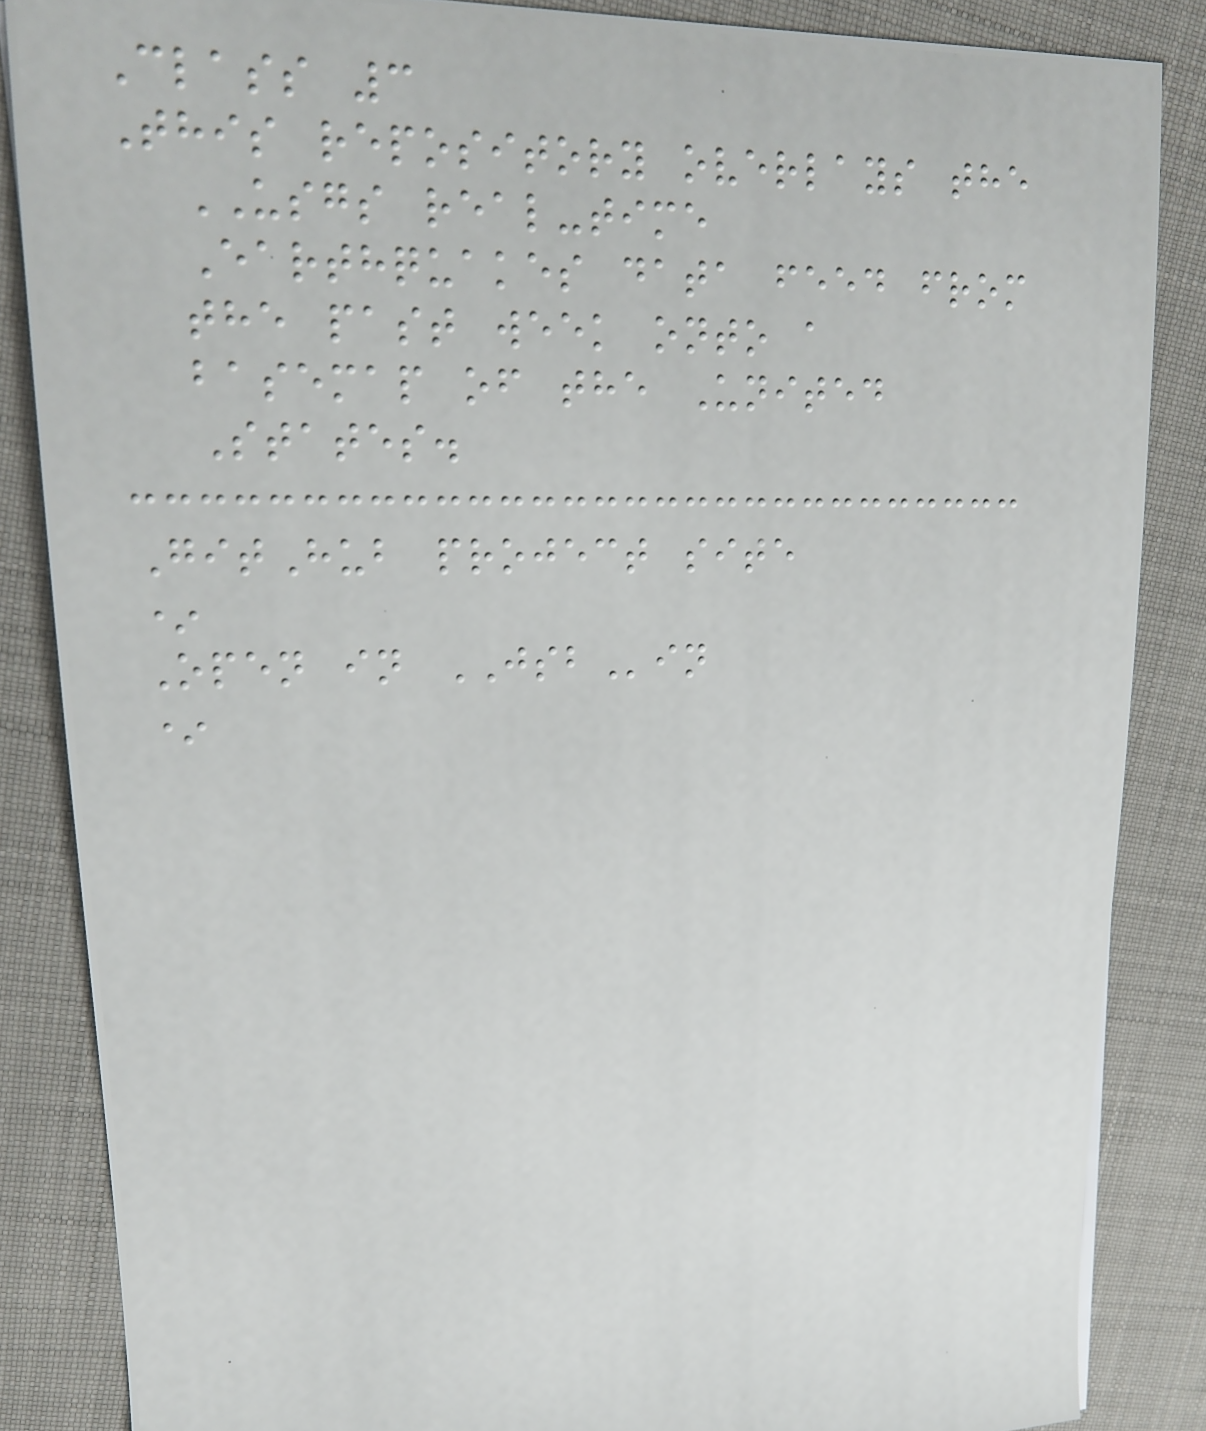Class 3
This repository overlays the
USGS real-time
Earthquakes data feed from
the past week onto a
basemap of the United
States.
GitHub project site
*
Open in JSBin
*
